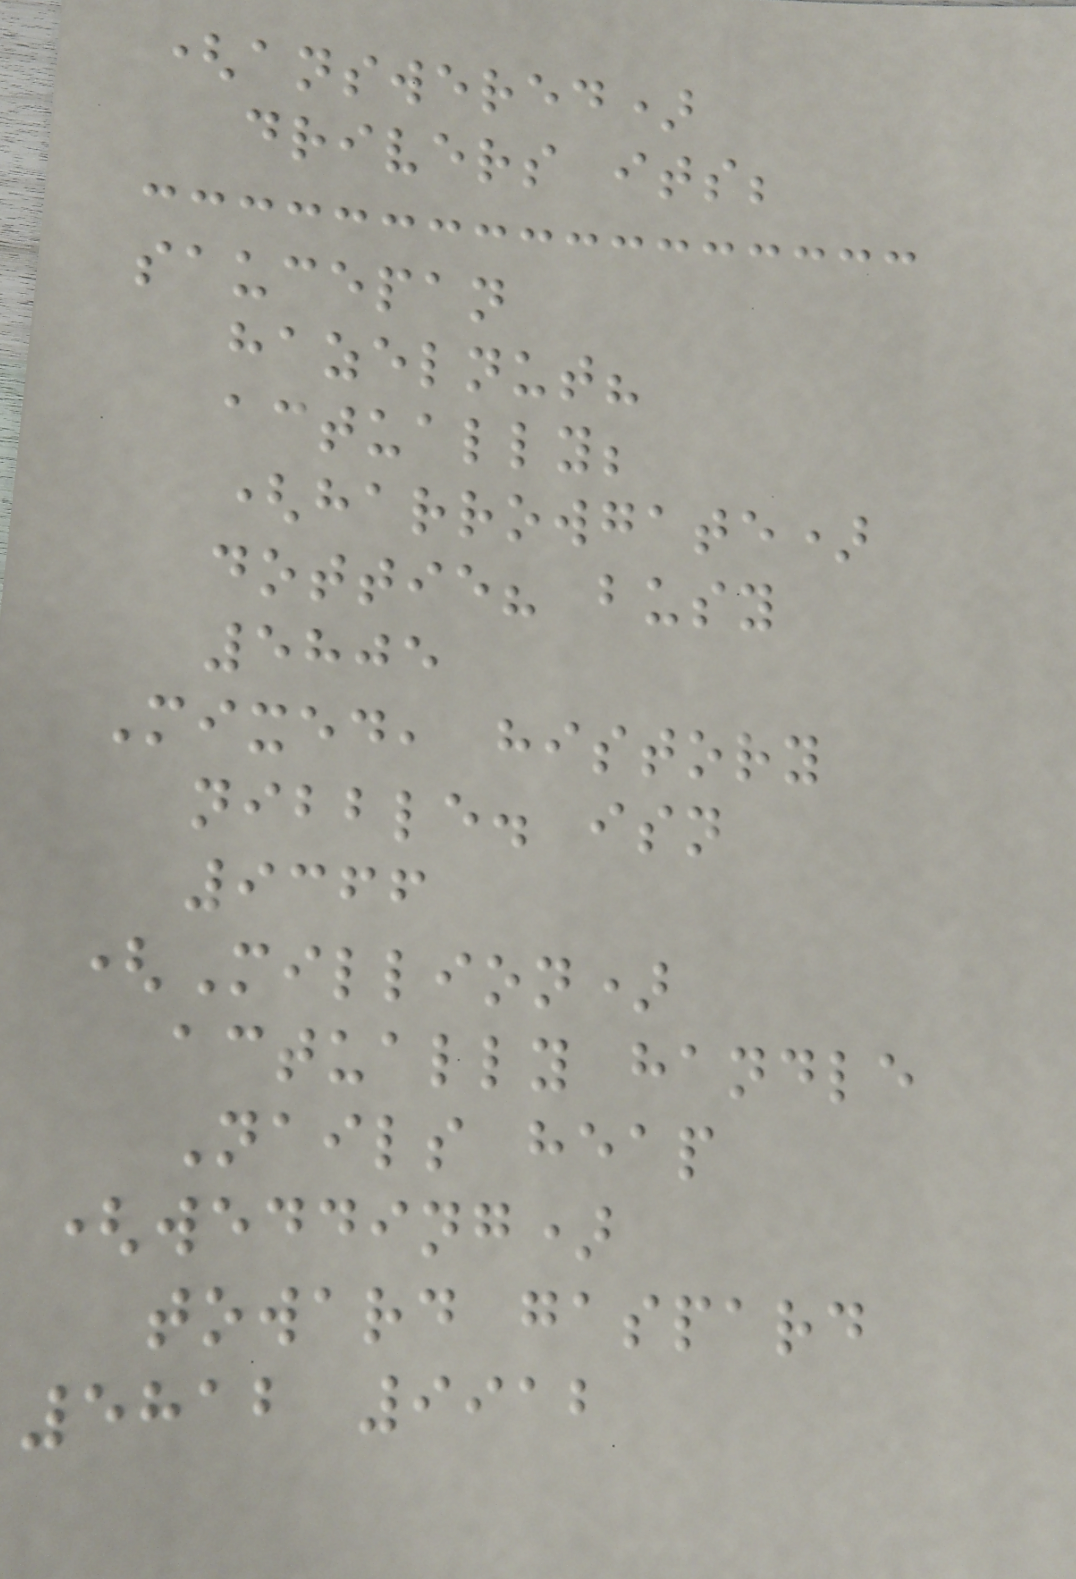(answered)
drivers its;
saucepan
hazelnut?
actually;
(harrowgate)
dottie? busy
5805
Mixed, history
nibble. isn
9366
(Million)
actually handle
Nails heap
(wedding)
toward gaspard
5812 9912
